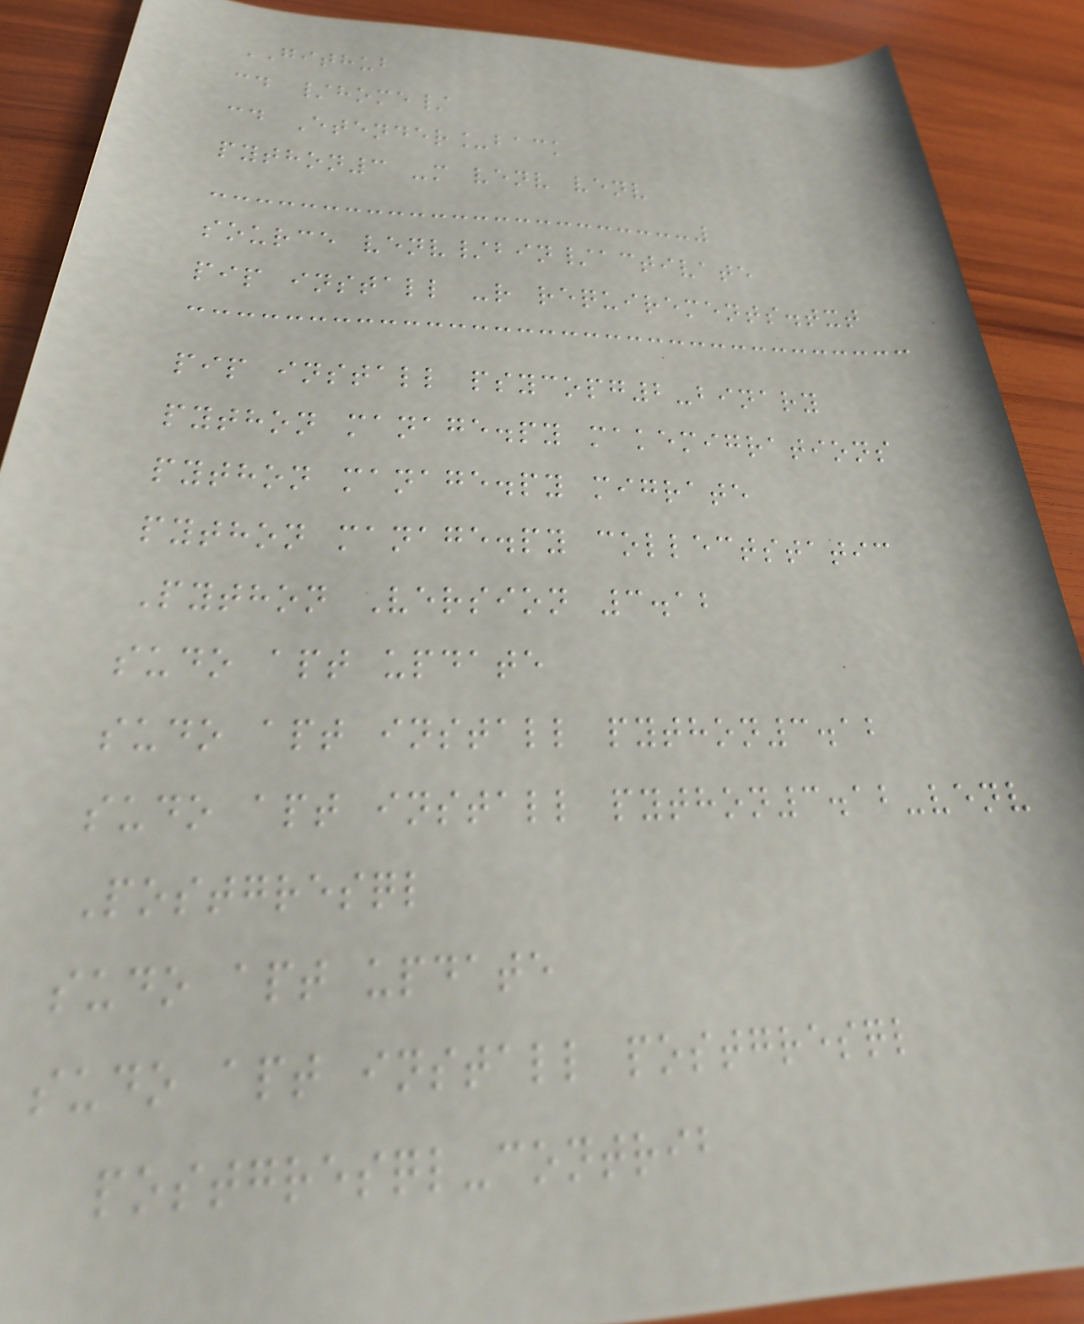GITHUB
cd /home/
cd Etender_back
python3 -m venv venv
source venv/bin/activate
pip install -r requirements.txt
pip install psycopg2-binary
python manage.py makemigrations
python manage.py migrate
python manage.py collectstatic
Python Version 3.12
sudo apt update
sudo apt install python3.12
sudo apt install python3.12-venv
Postgresql
sudo apt update
sudo apt install postgresql
postgresql-contrib
